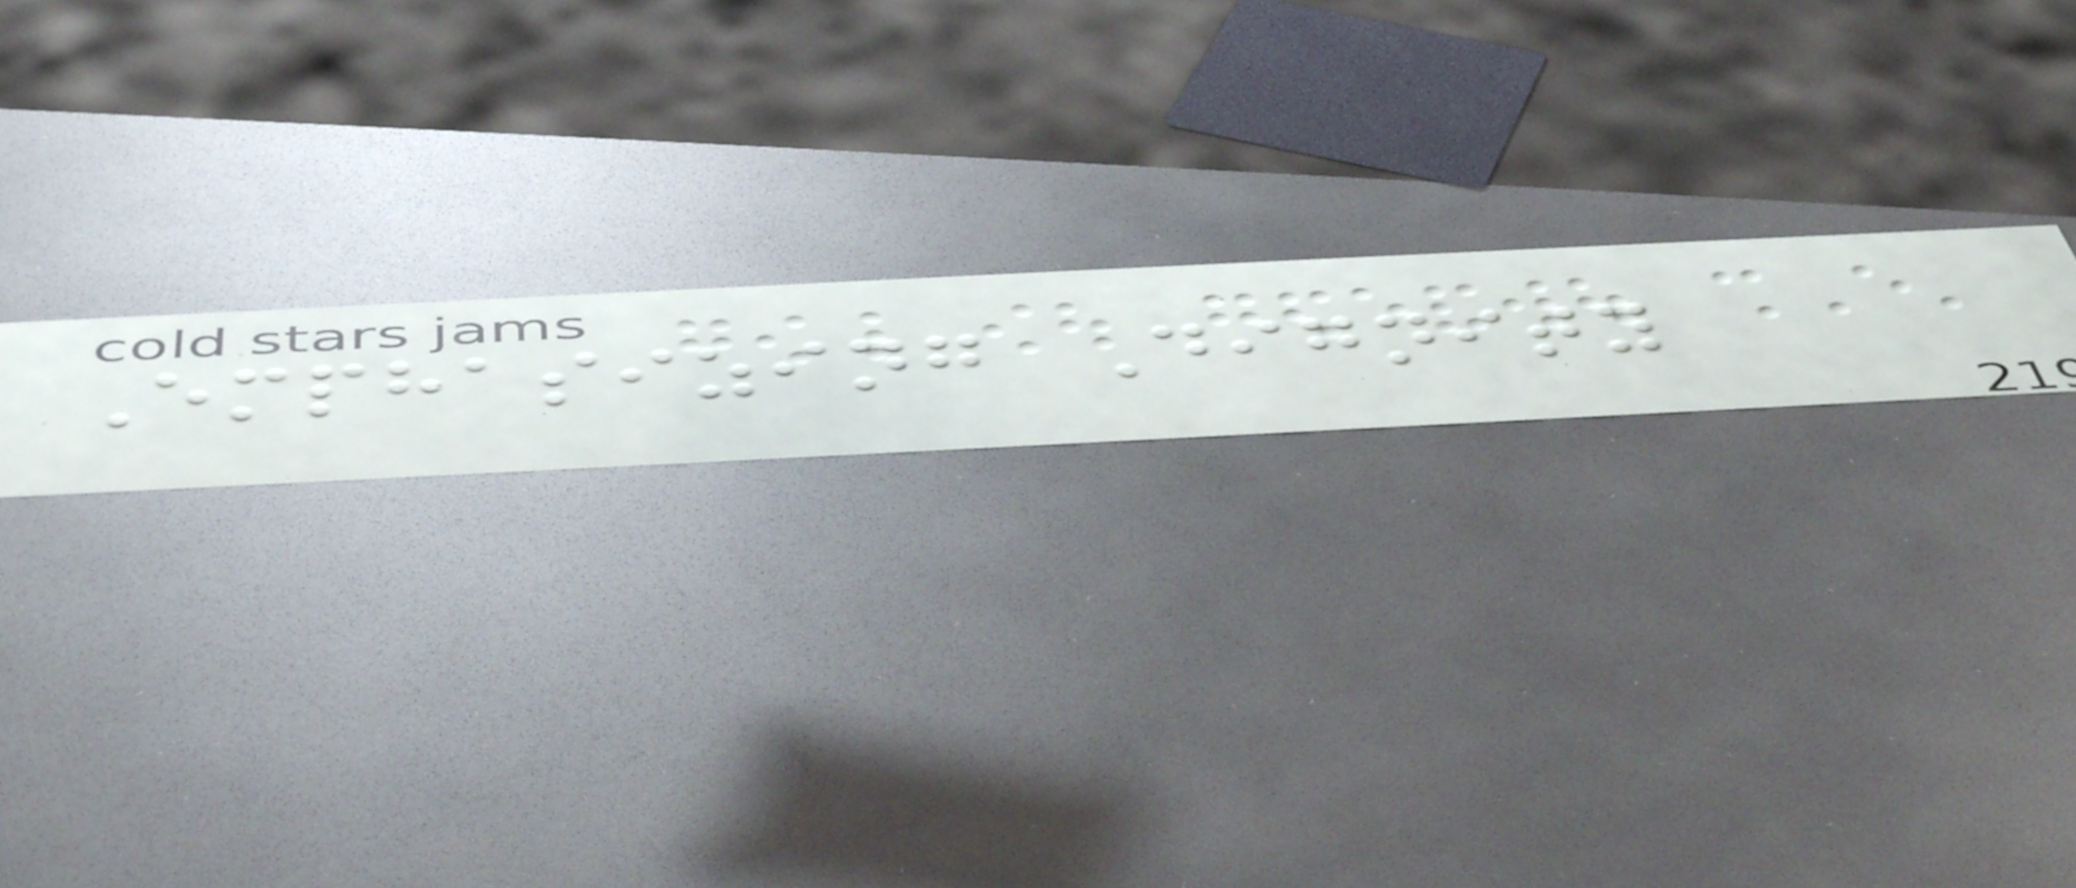Emphasizing Dignity
